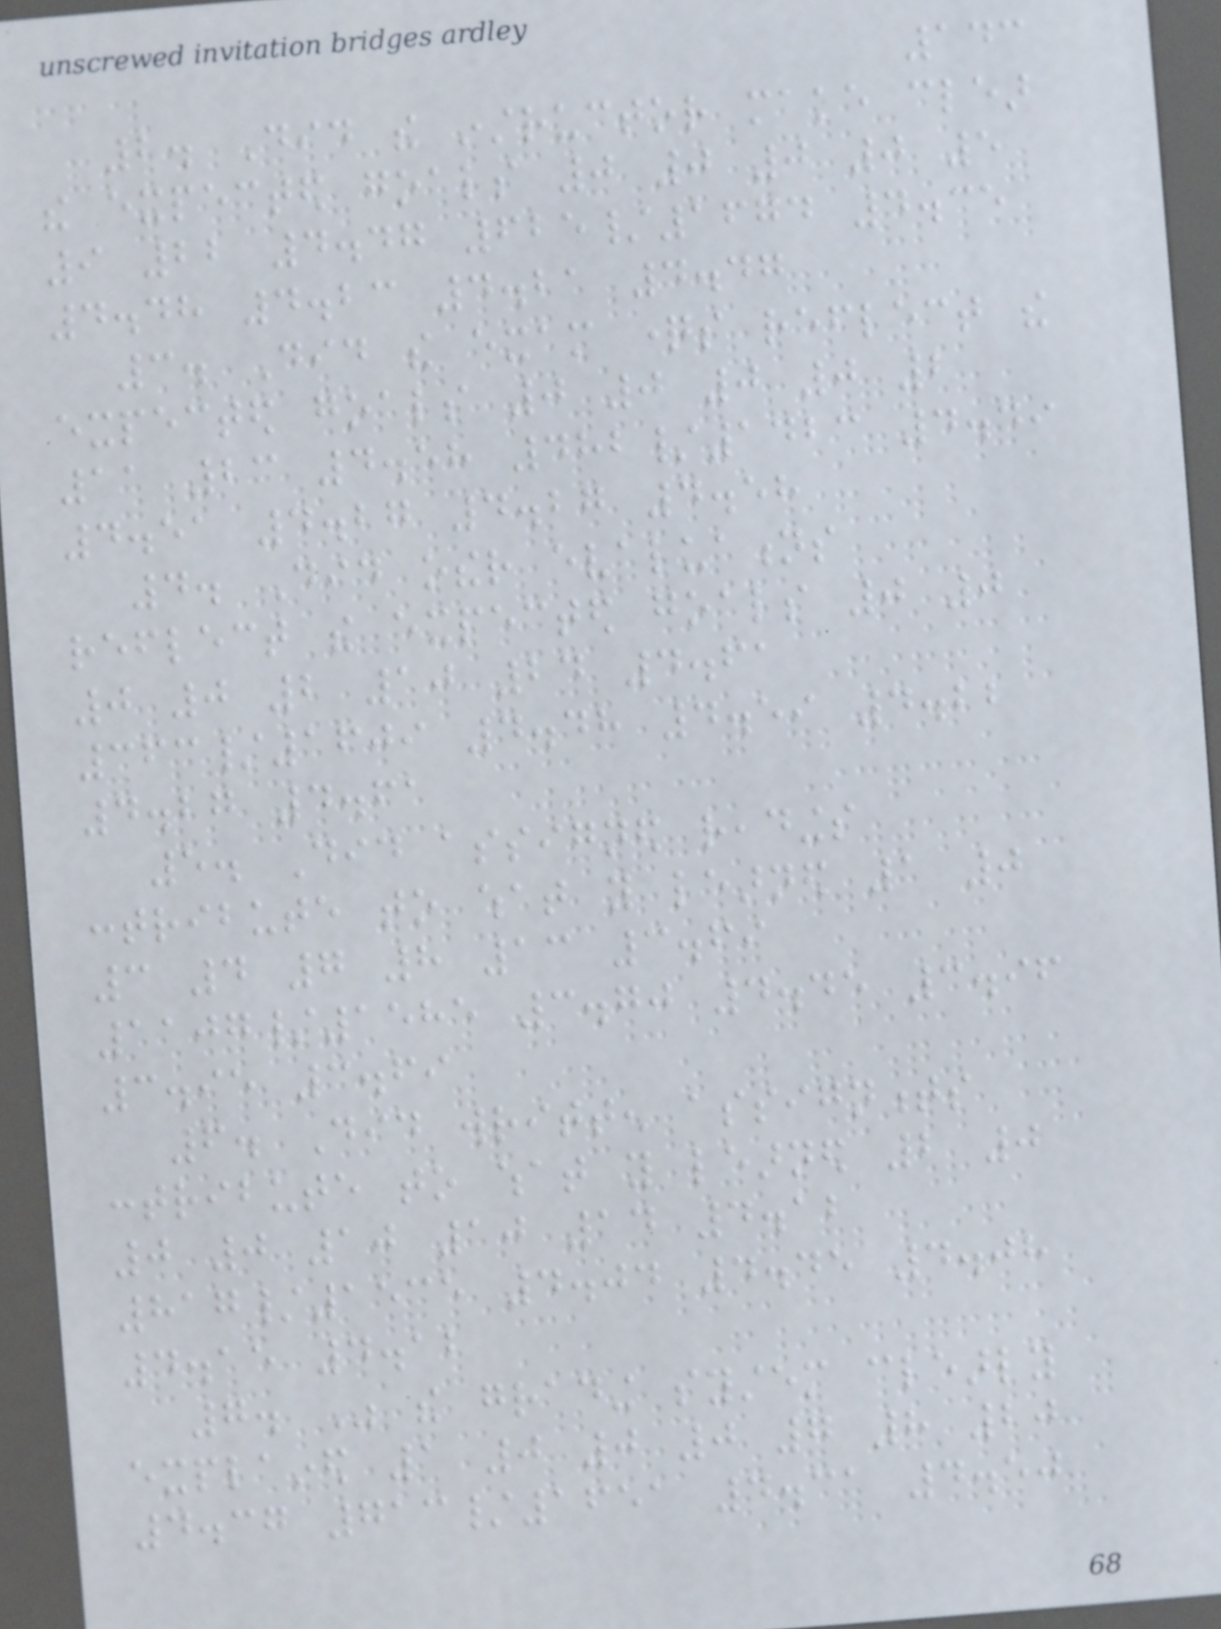143
2. Did the instructor make clear
the expected goals 0 0 0 0 5
9 22 4.47 625/1674 4.35
4.48 4.23 4.21 4.47
3. Did the exam questions reflect the
expected goals 0 0 0 0 2
11 23 4.58 482/1423 4.49
4.51 4.27 4.27 4.58
4. Did other evaluations
reflect the expected goals 0 0
0 0 2 10 24 4.61
363/1609 4.48 4.59 4.22
4.27 4.61
5. Did assigned readings
contribute to what you learned 1 0
3 4 7 8 13 3.69
1107/1585 3.70 4.45 3.96
3.95 3.69
6. Did written assignments
contribute to what you learned 2 0
0 0 10 10 14 4.12
817/1535 4.04 4.45 4.08
4.15 4.12
7. Was the grading system clearly
explained 1 0 0 0 7 8 20
4.37 713/1651 4.31 4.50
